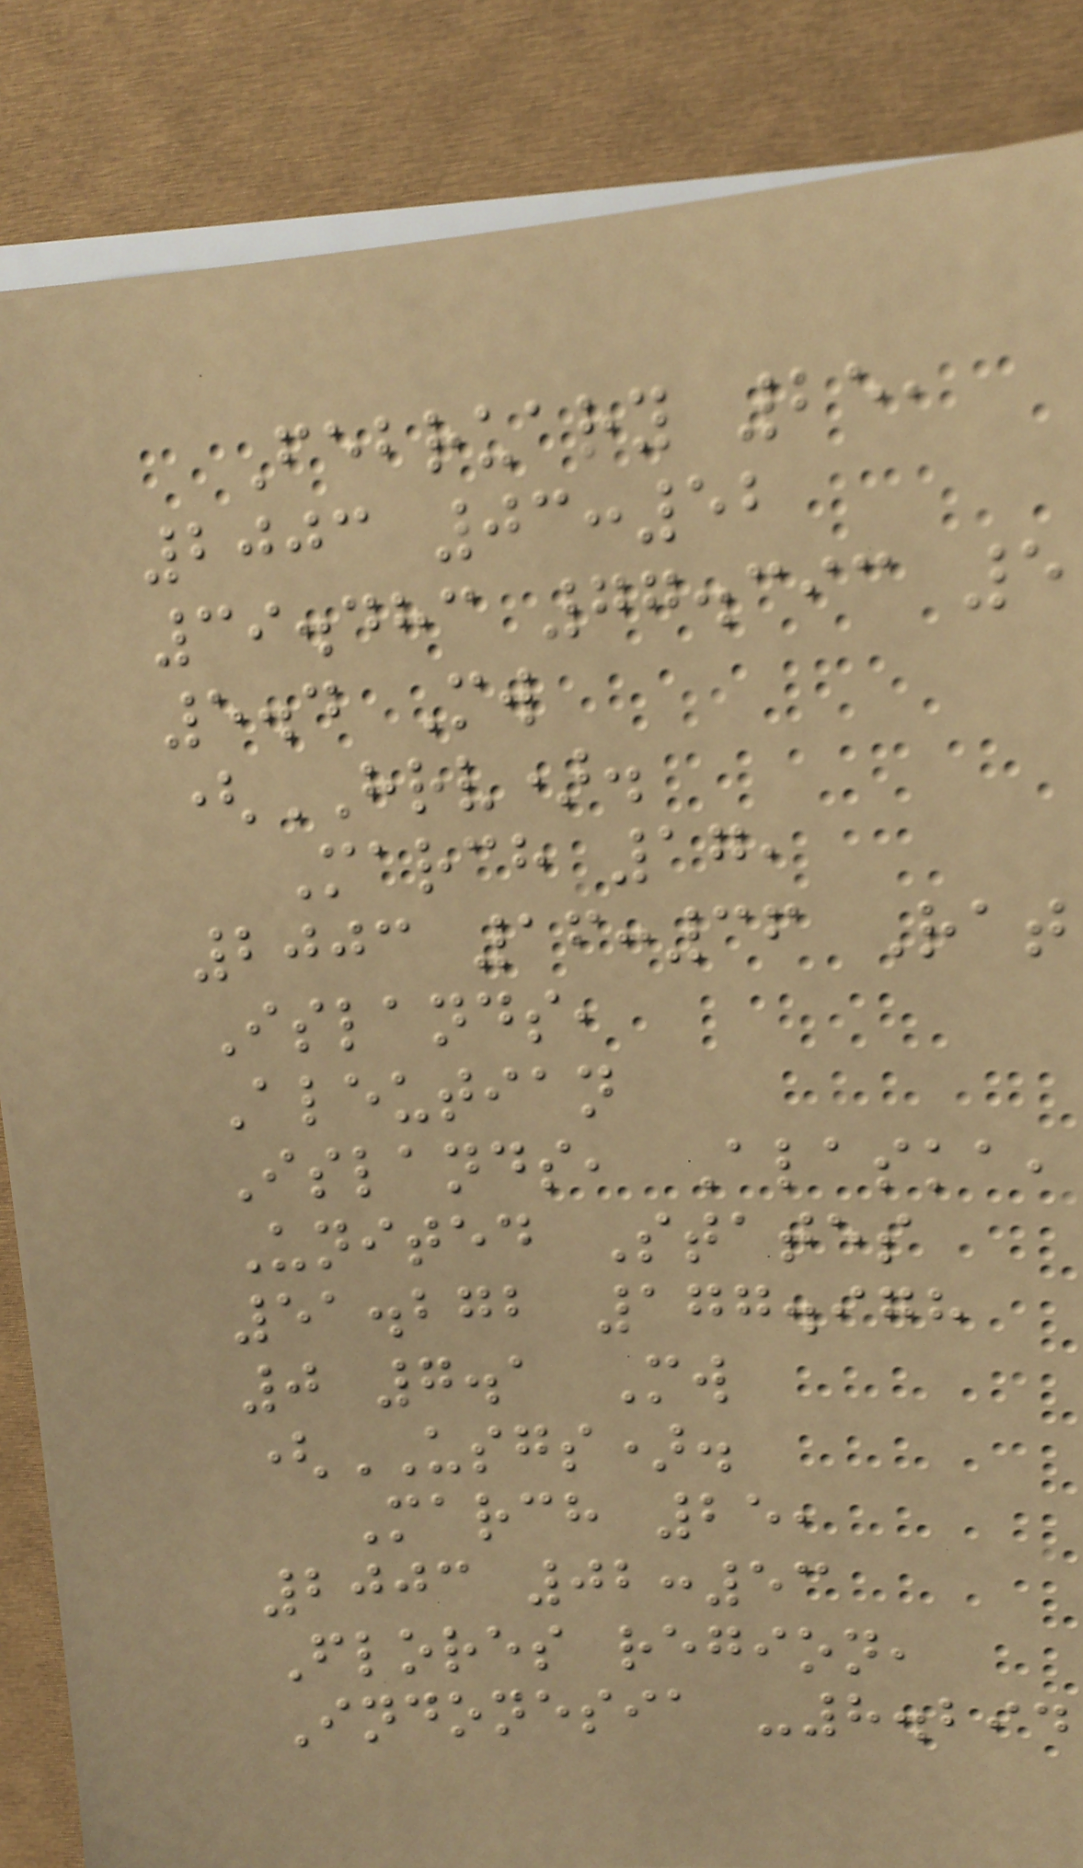February 25,
2003 03:52
39.483 77.393 5
5.4 Mw
(HRV).
March 17,
2003 16:36 Rat
Islands,
Aleutian
Islands, Alaska,
United States
51.272 177.978
0 7.1 Mw
(USGS).
March 25,
2003 02:53
Flores region,
Indonesia -8.294
